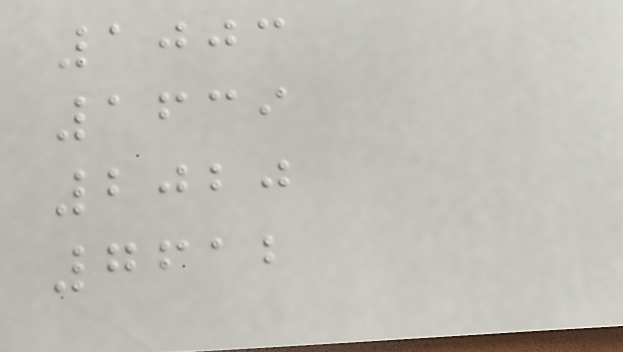1003
1639
2020
7612
